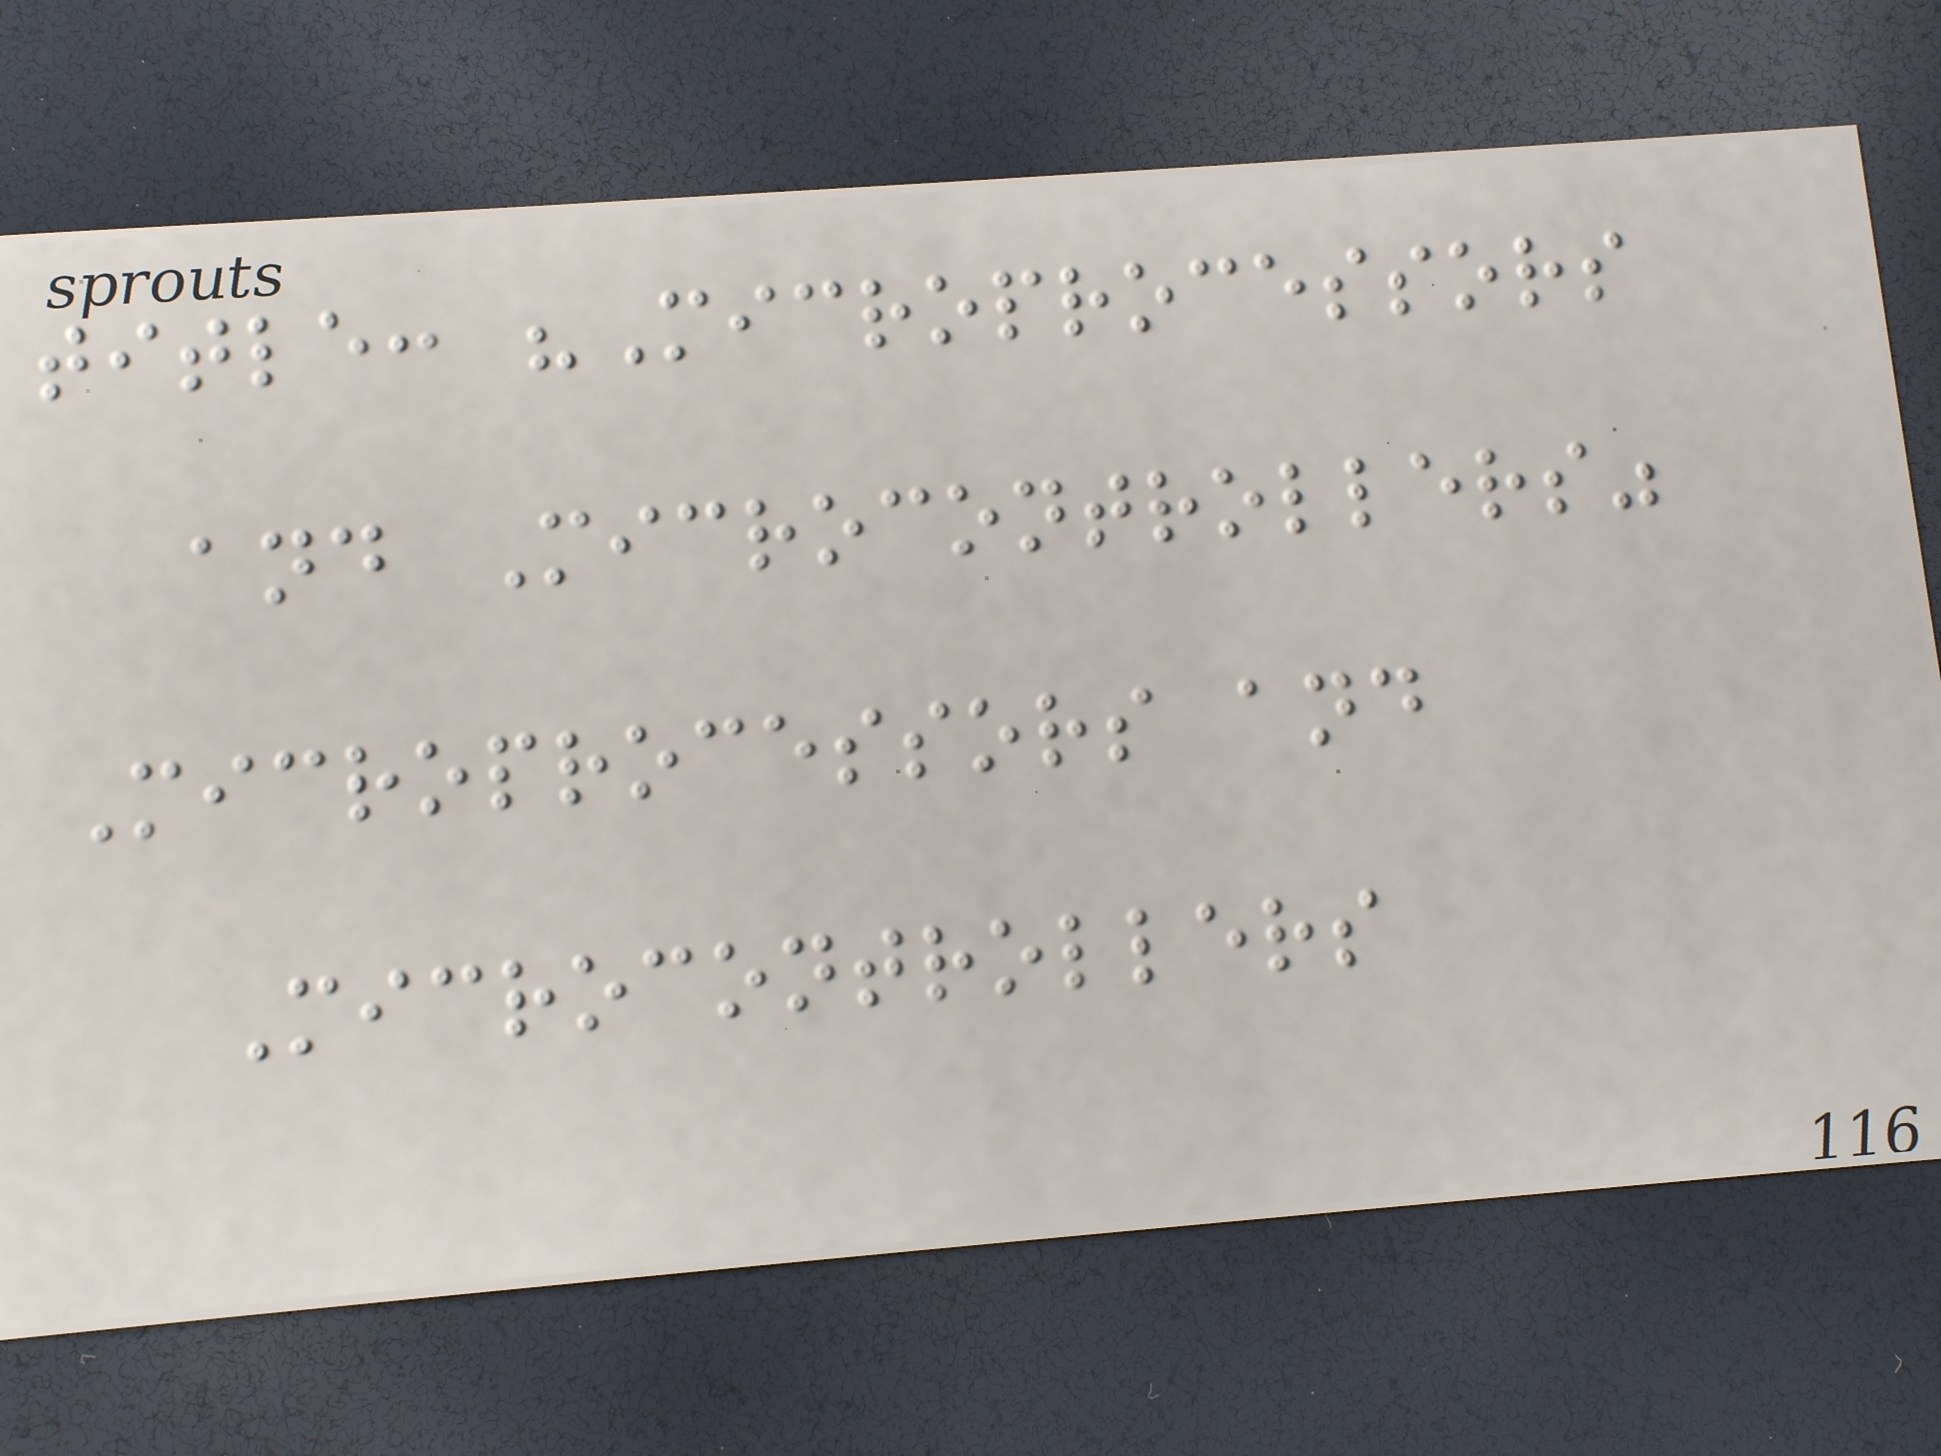title: "Microprocessors
and Microcontrollers"
Microprocessors and
Microcontrollers
